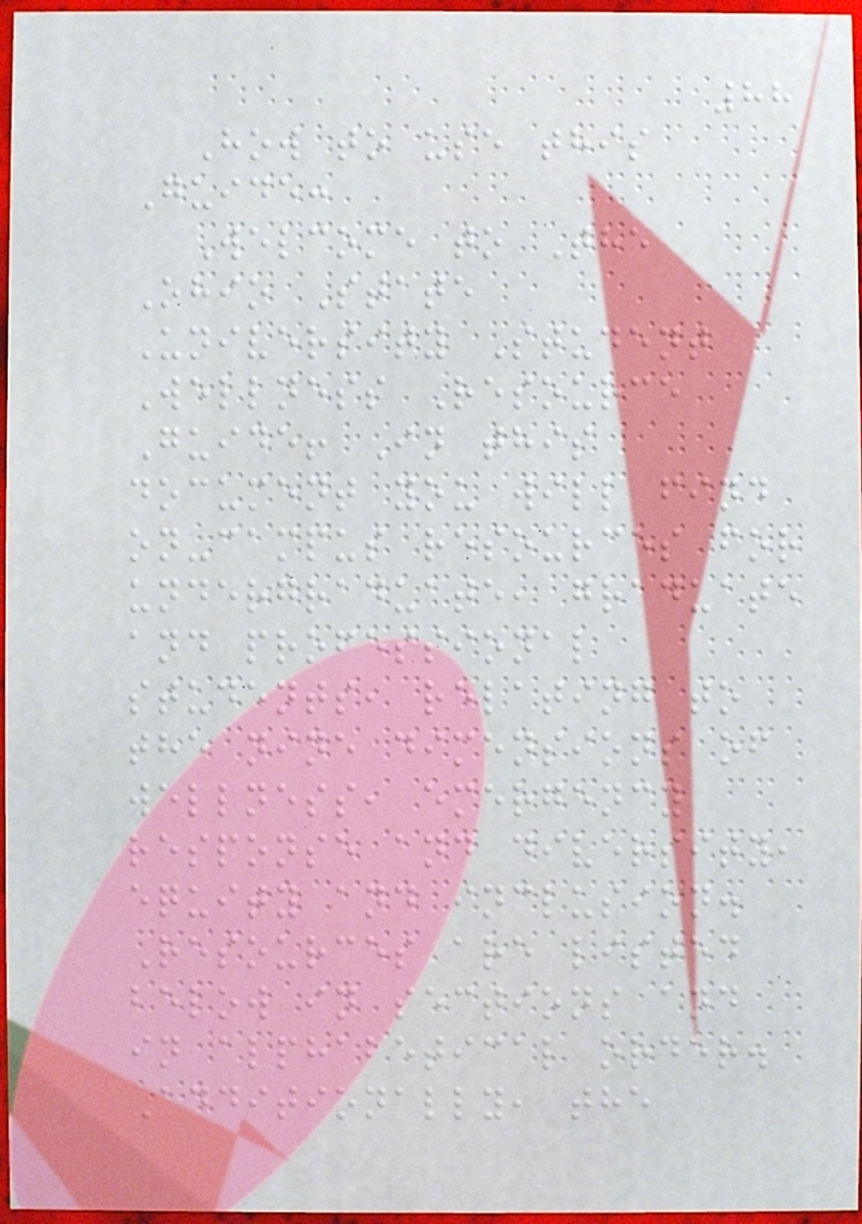88
How to use this
Guide:
Welcome to The
Ohio State
University Student
Wellness Resource
Guide! In this
document you will find
on-campus resources for
undergraduate, graduate
and professional
students, relating to
the nine dimensions of
wellness, emergency
response and diversity,
equity and inclusion.
Resources are listed
below in sections and
in alphabetical order.
Additionally, the
